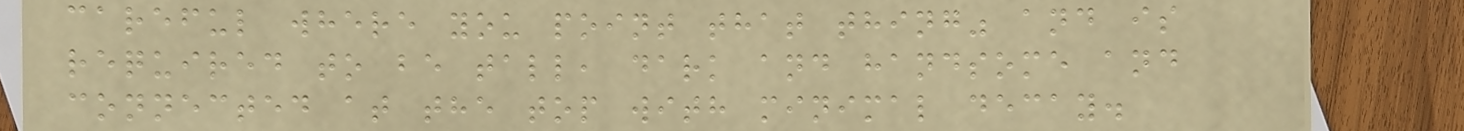careful where you point that thing" and is
required to be tall, dark and handsome and
connected at the top with minimal decay.
